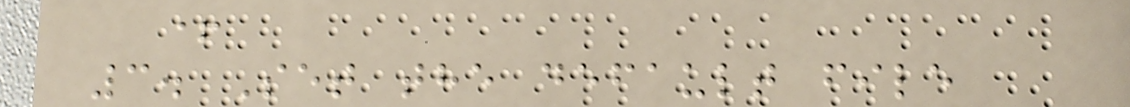+
3. Set the default file
